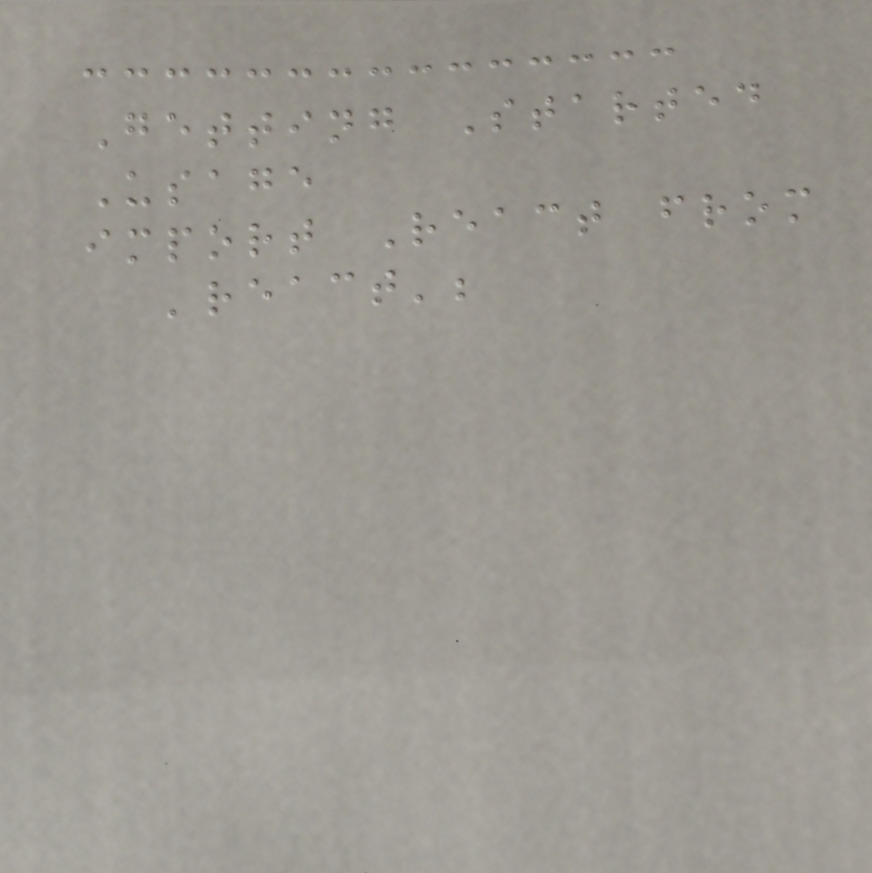Getting Started
Usage
import React from
'react';
